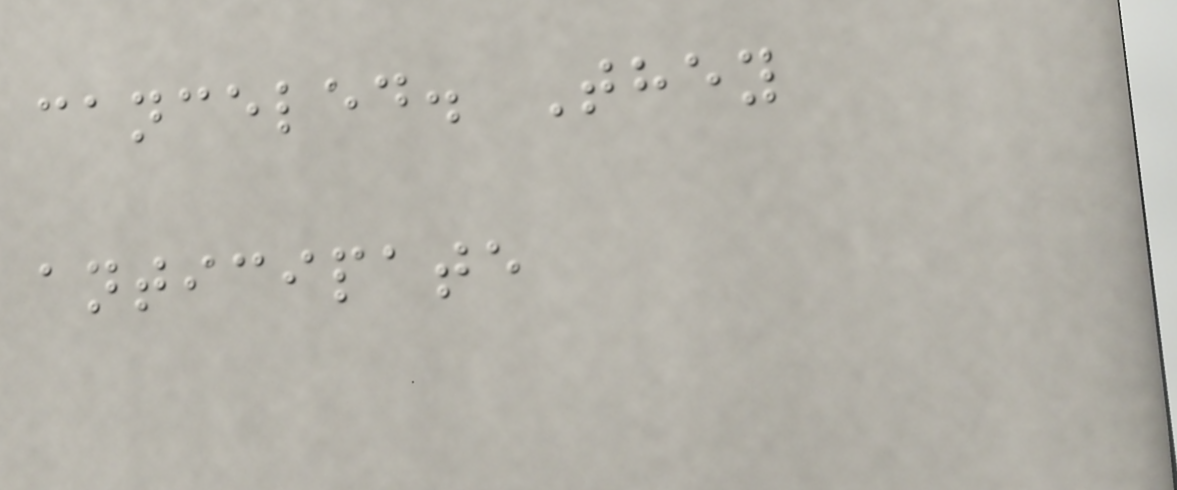canceled. They
anticipate
